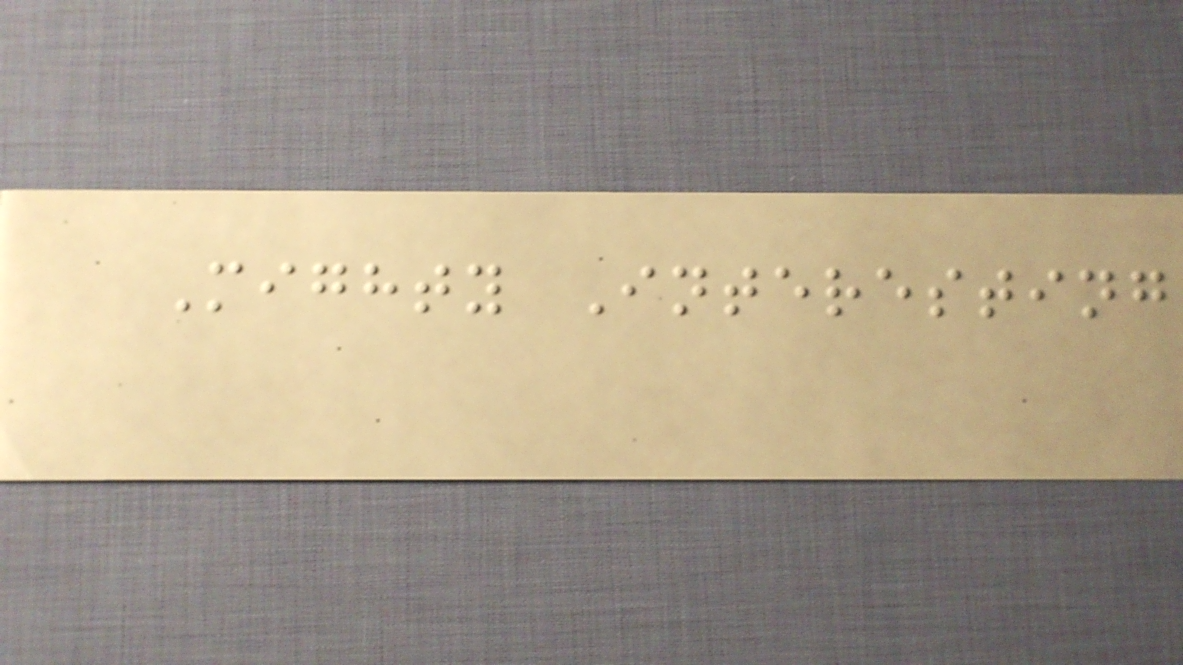Mighty Interesting
